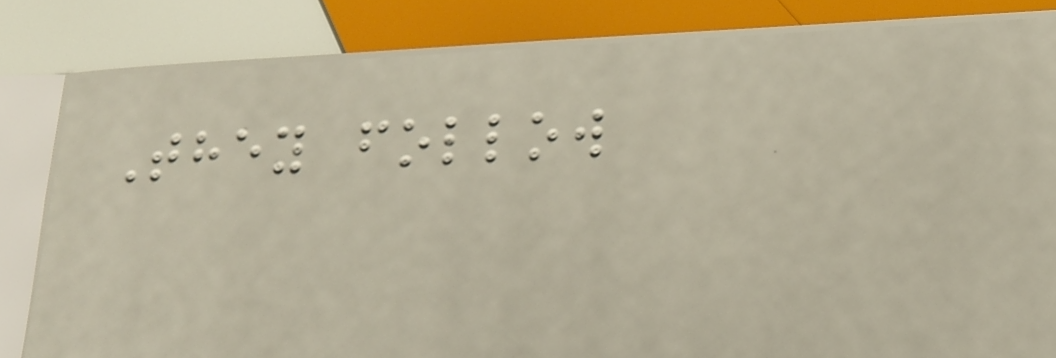They follow
